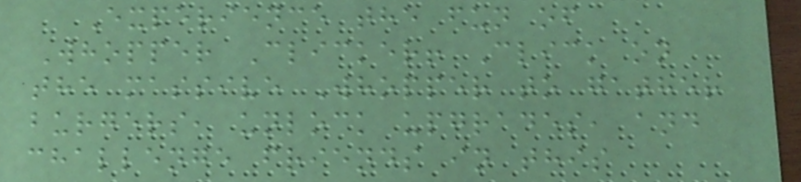Experience the fun of
Whopper Clicker! Click on
the massive Whopper to gather
burgers, unlock upgrades, and
challenge friends in this
